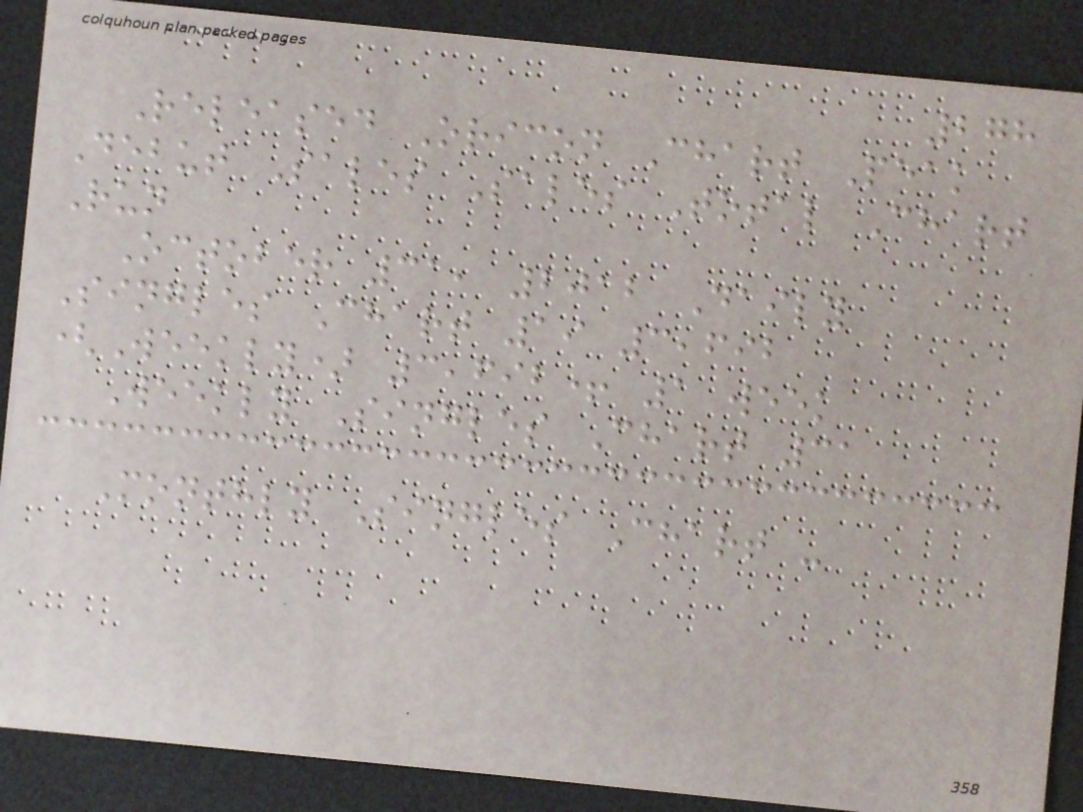278
Released Oricon Chart Peak
Debut Sales Sales Total Chart
Run
October 31, 2012 Daily
Singles Chart 19 3,692
(Weekly) 3,692+ 1 week
Weekly Singles Chart 31
Monthly Singles Chart -
